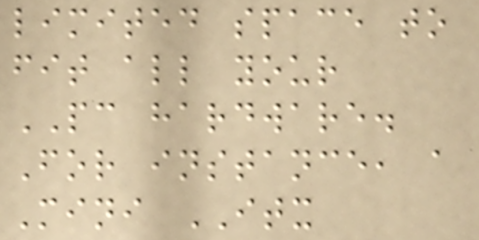limited space to
fit all your
PC hardware.
For instance, a
Mini ITX
